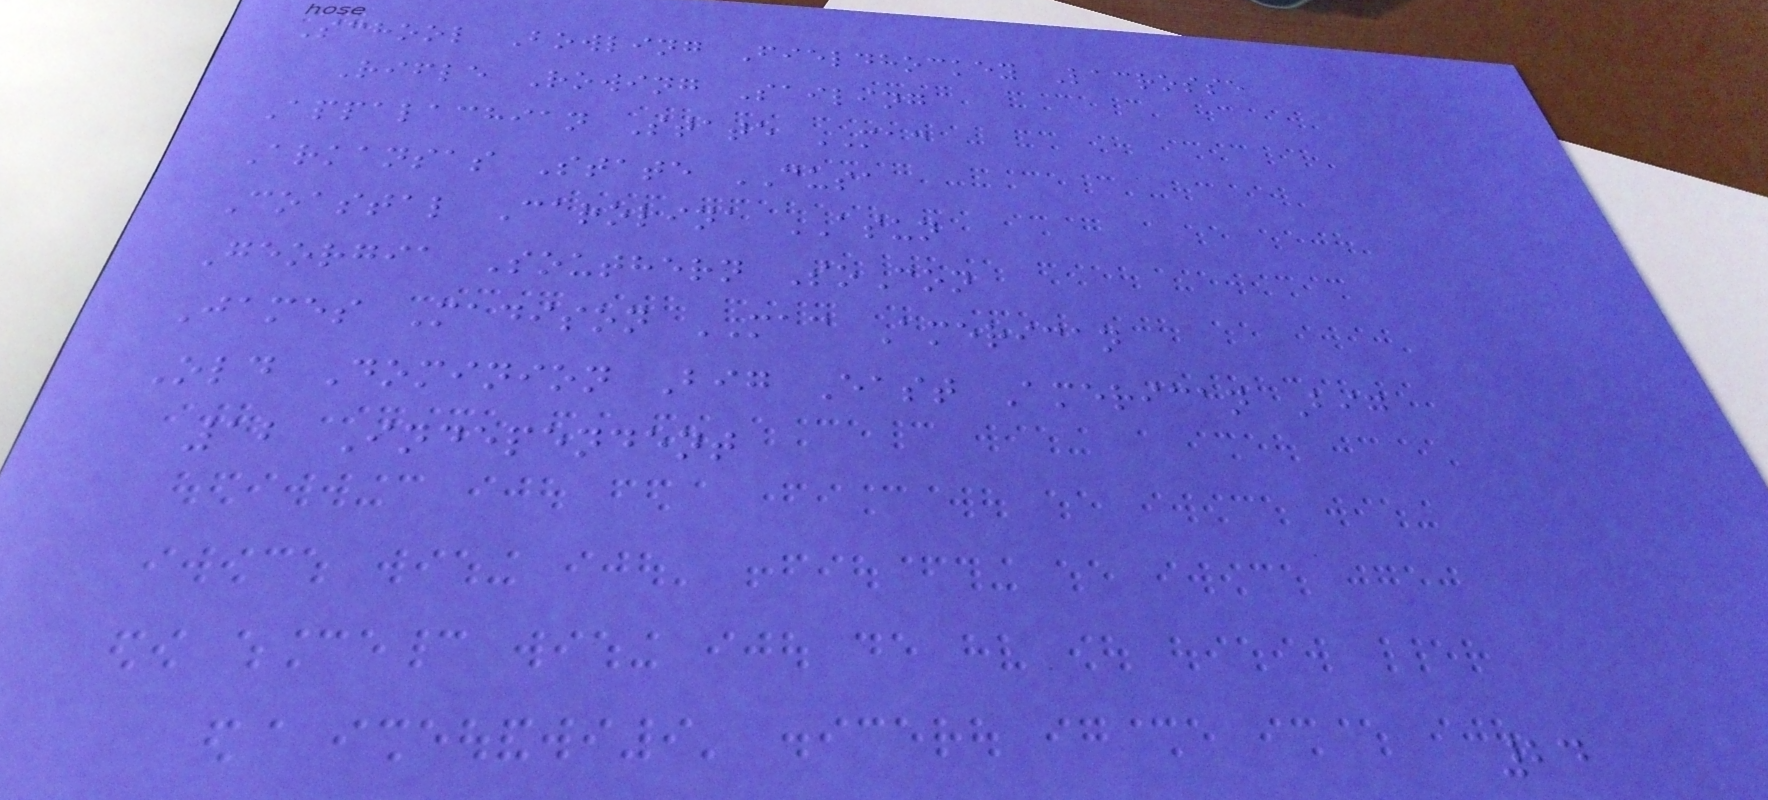School Bowling Fieldhockey Lacrosse
Rifle Rowing Sailing
Appalachian State MAC
Arkansas State CUSA
Coastal Carolina ASUN
Georgia Southern SoCon
James Madison MAC American
Old Dominion Big East American Big
12 Independent
24
